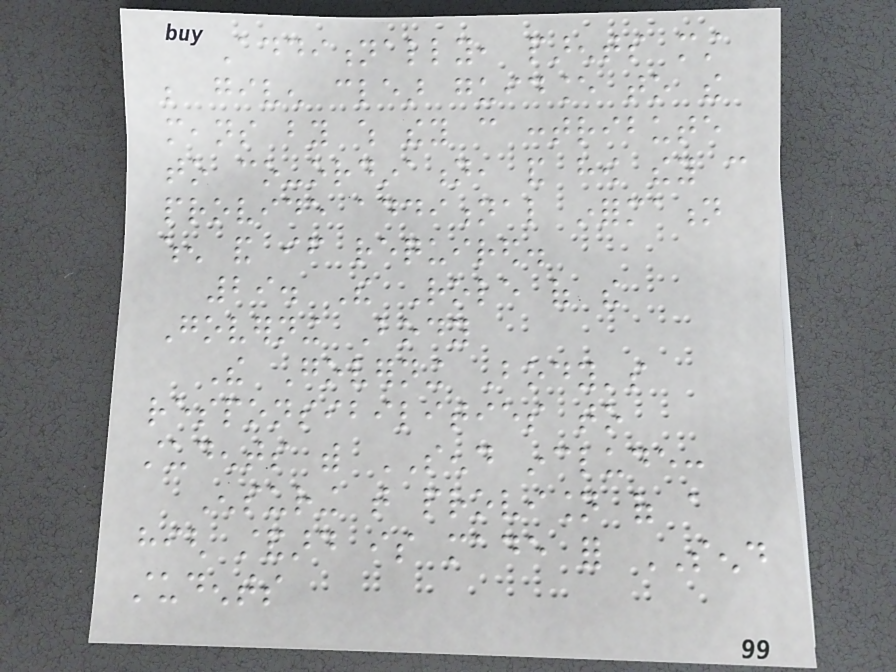Additionally, parents must
be given clear guidance to the
means by which they can contribute
to co-ordination, and how they can
provide additional information
when and if required.
29. The Role of the
Governing Body
The Governing Body's
responsibilities to
students with SEND include:
Ensuring that provision of a
high standard is made for SEND
students
